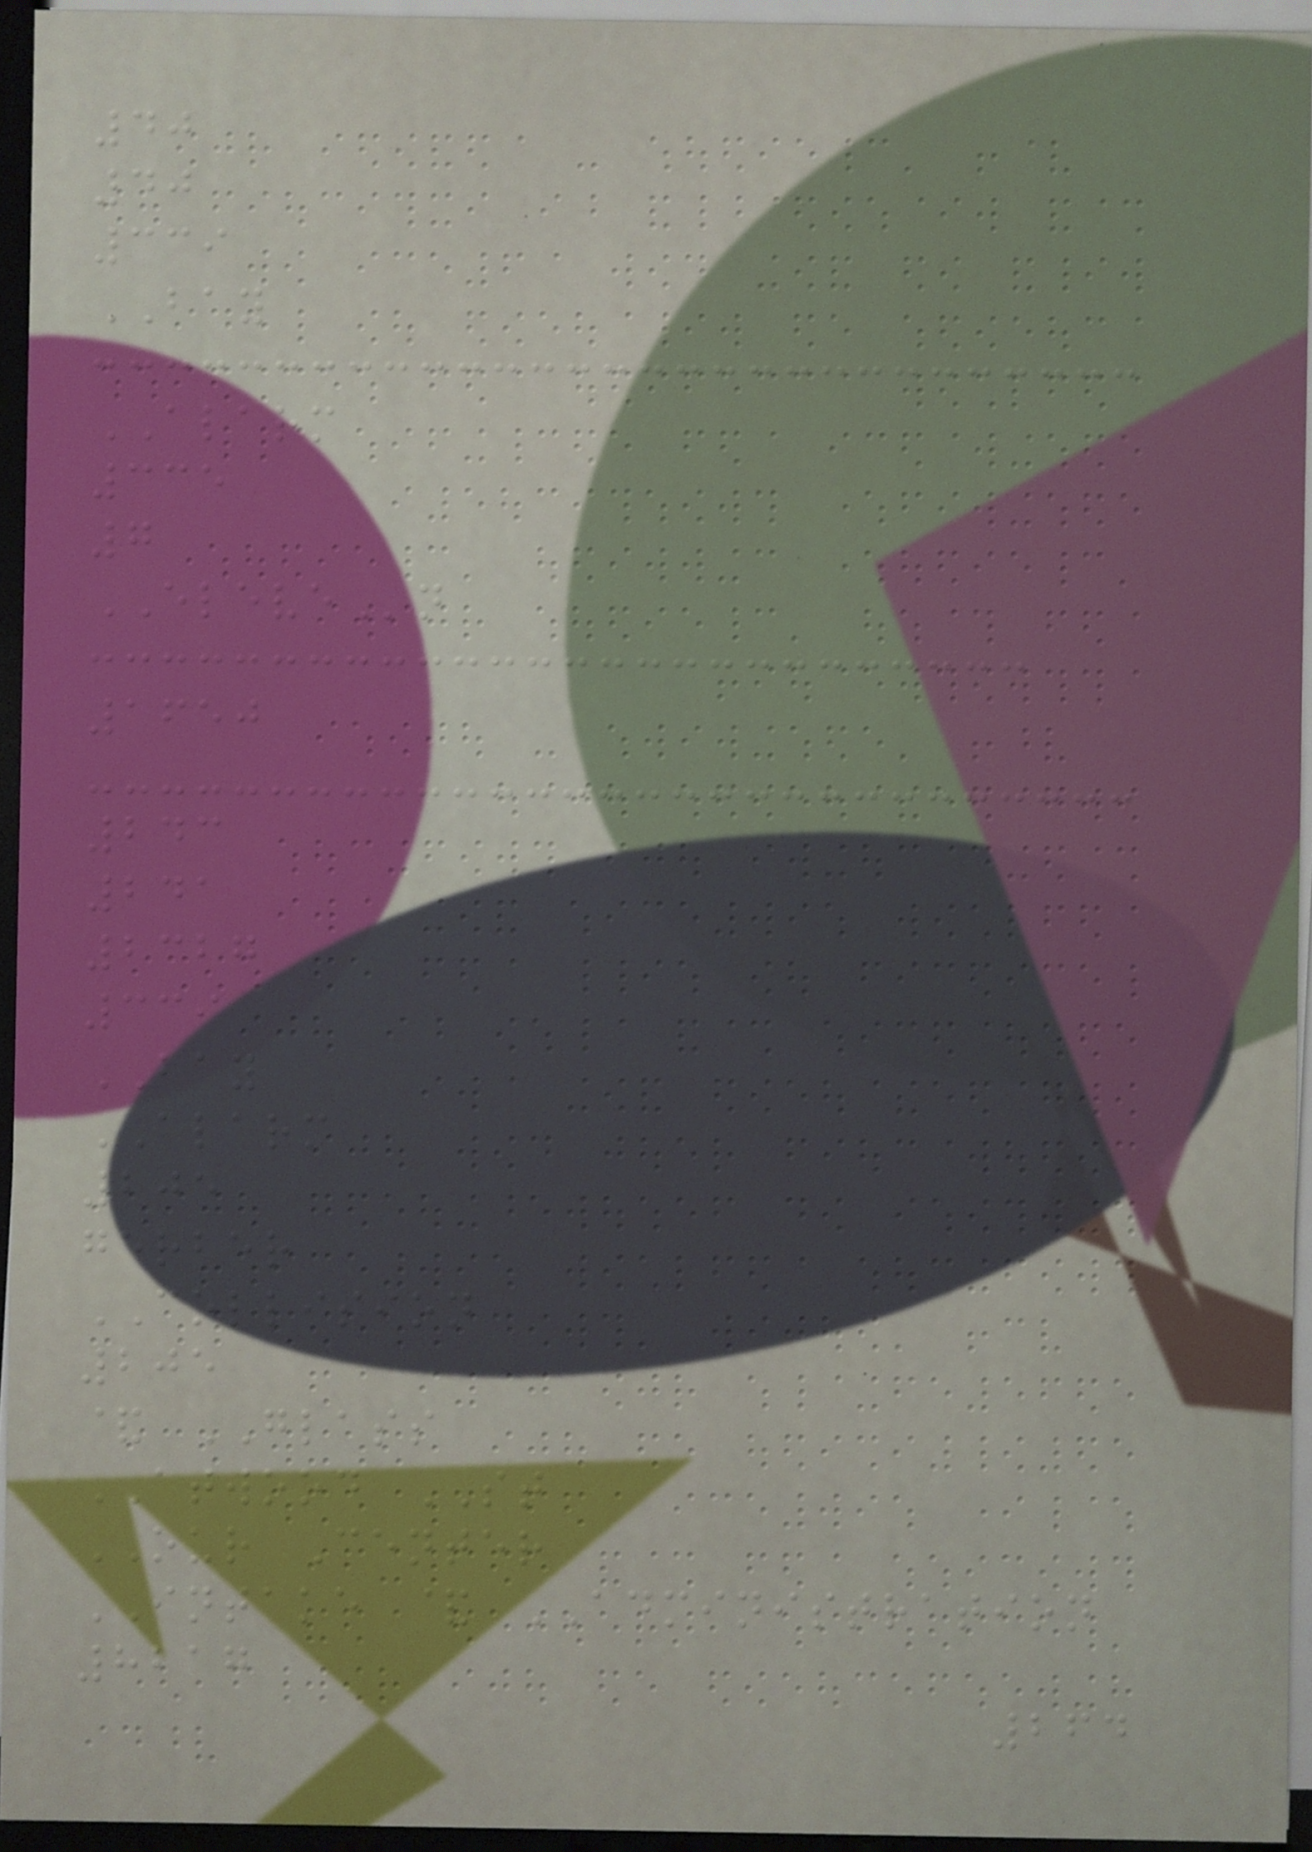40
40
339
BAY
ALARM
335
7
ELEVEn
1650
243
241
2327
339
BAY
ALARM
205
gerber
COLLISION
205
& GLASS
ATWOOD ST
OUR Center
INTAKE & ADMINISTRATION
8217
264
